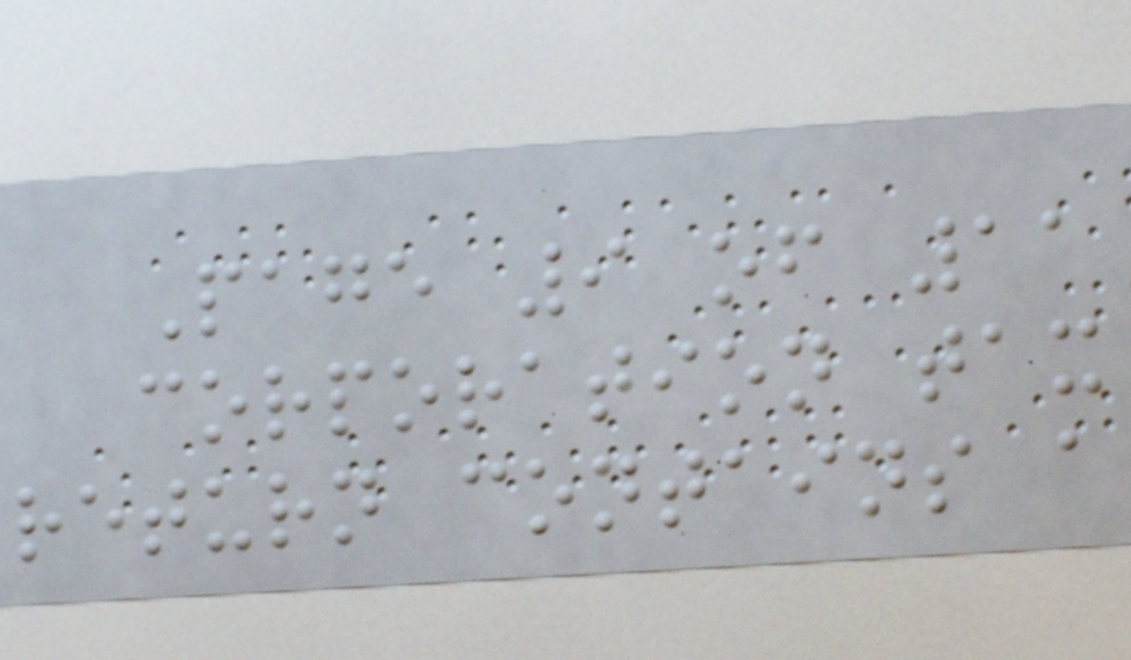Page 9 of 11
corporation tax
return contains a
